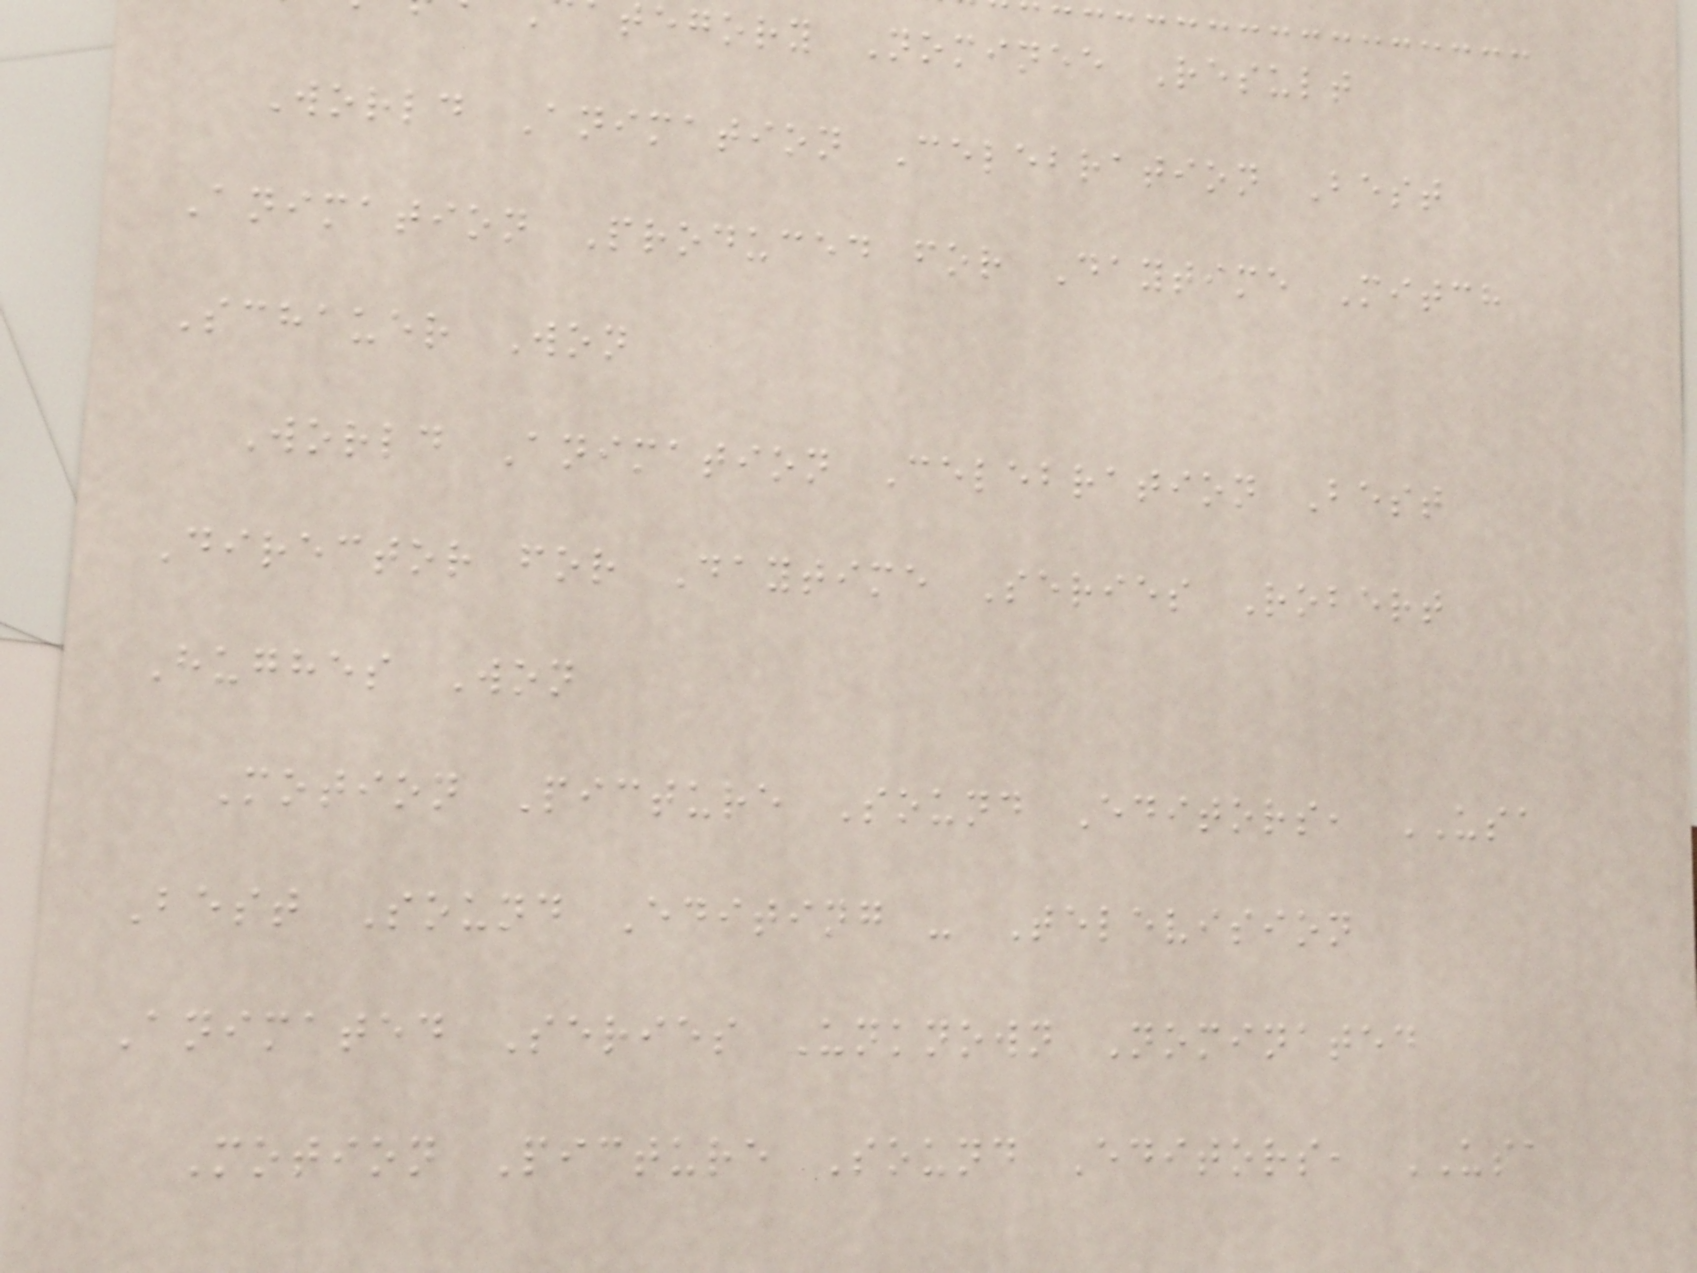tegory Nominee Result
World Animation Celebration Best
Animation Produced for Daytime Mitch
Schauer Won
World Animation Celebration Best
Director for Daytime Series Robert
Hughes Won
Motion Picture Sound Editors, USA
Best Sound Editing - Television
Animated Series Unknown Nominated
Motion Picture Sound Editors, USA
